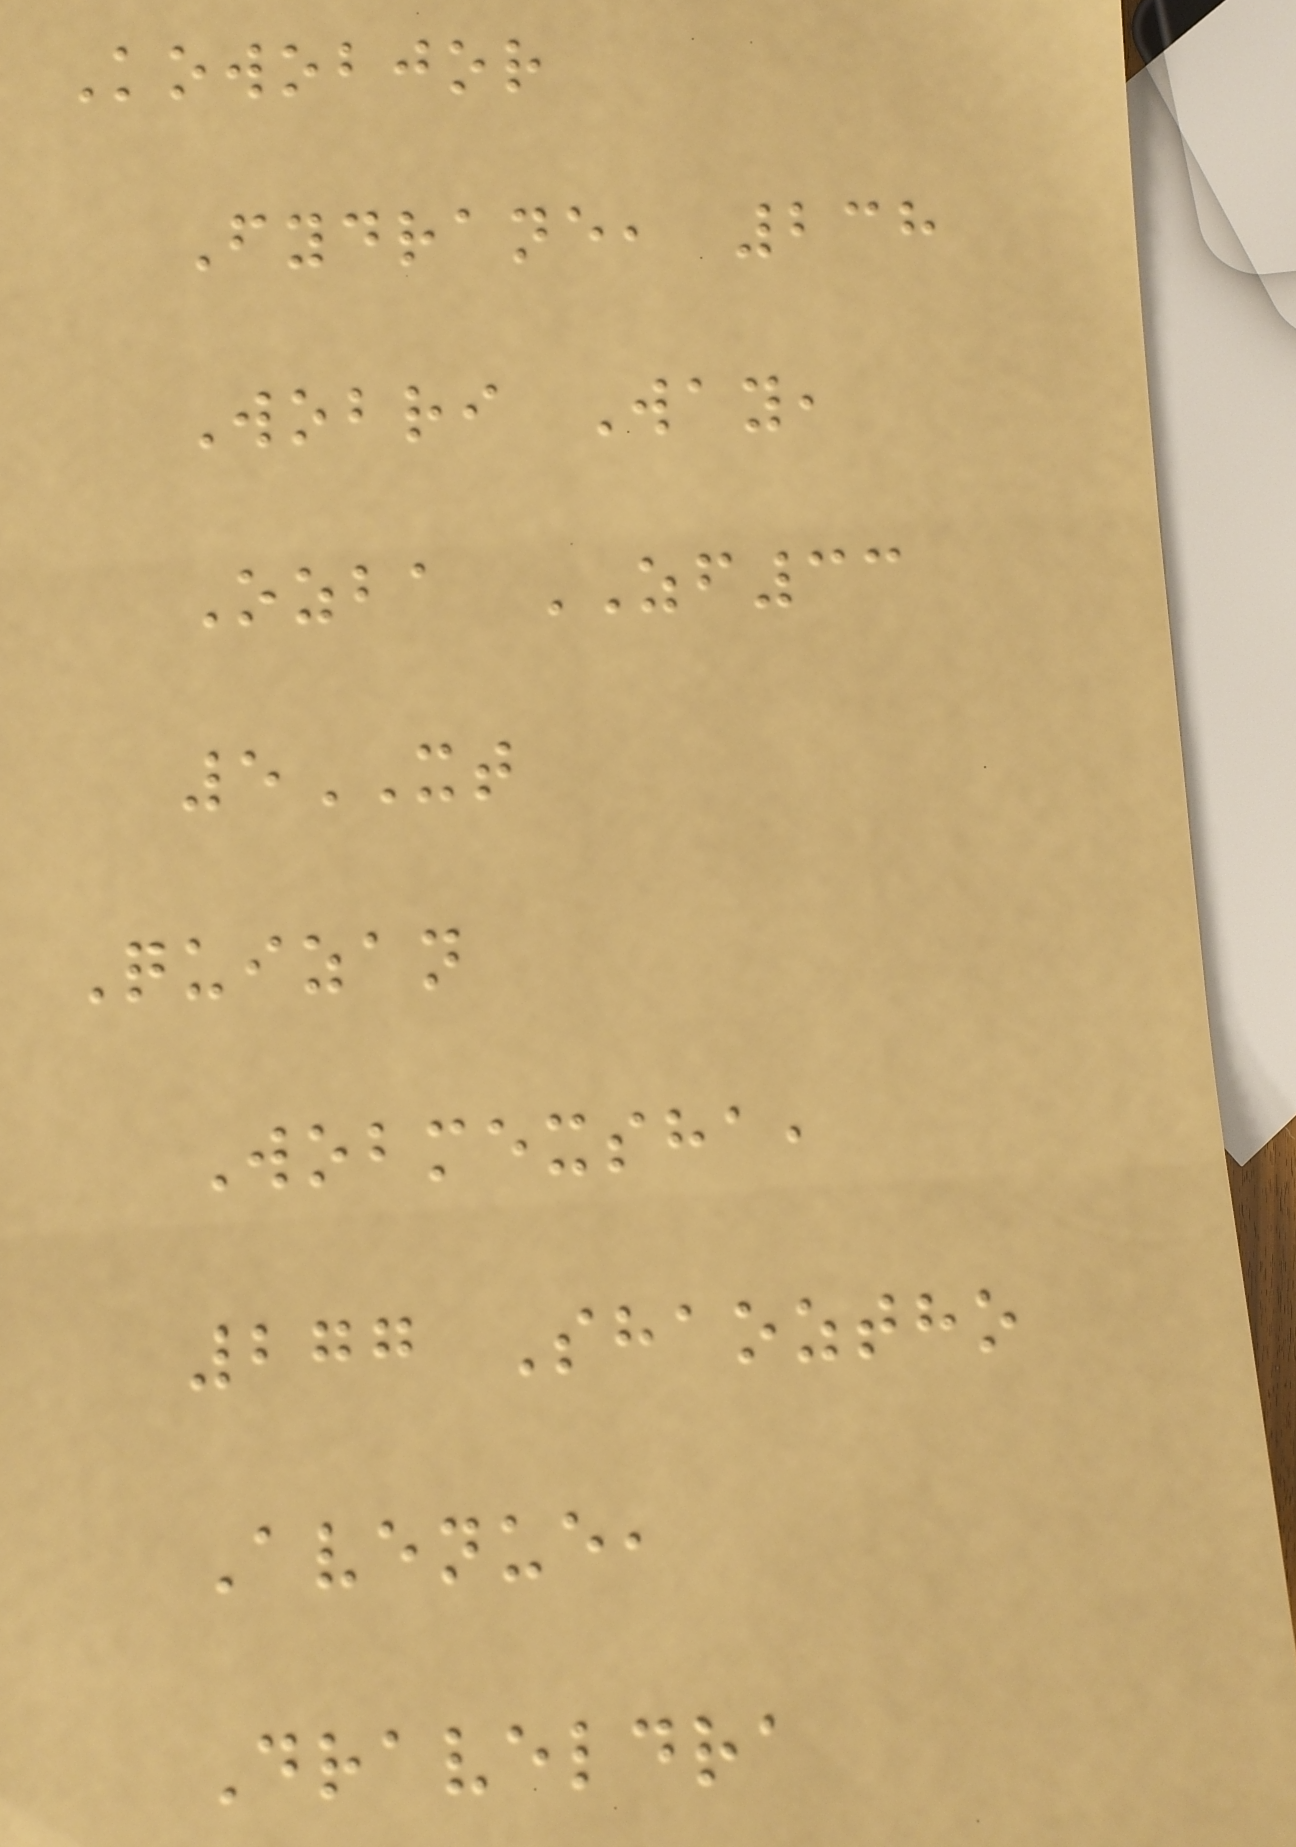Kowobjor
Fydrane, 238
Wobri Way,
Ozba ZF33
5XT
Quizan
Wobmexsha,
277 Shaoztho
Avenue,
Draveldra
